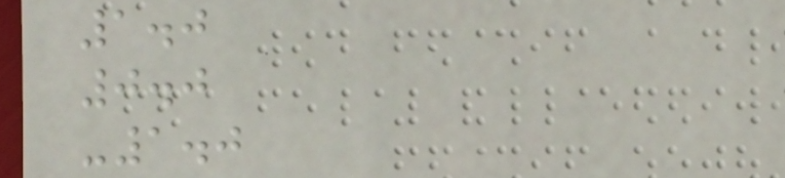1.0
0.0
-1.0
